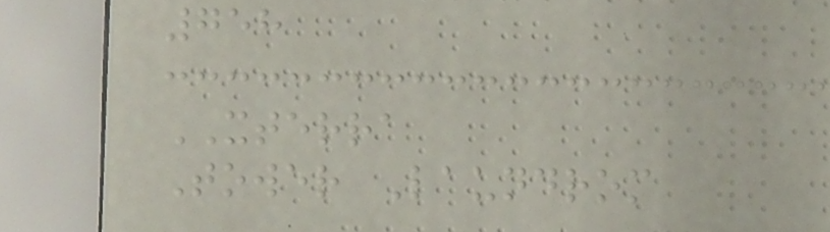758
XTERRA
Tower Laundrom
